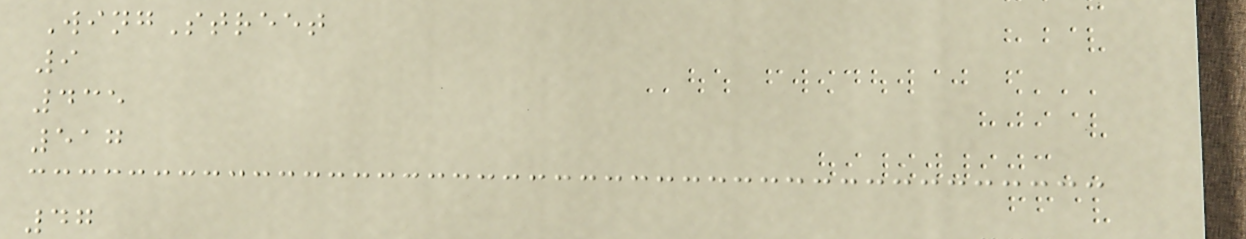WingStreet
9
435
517
47
